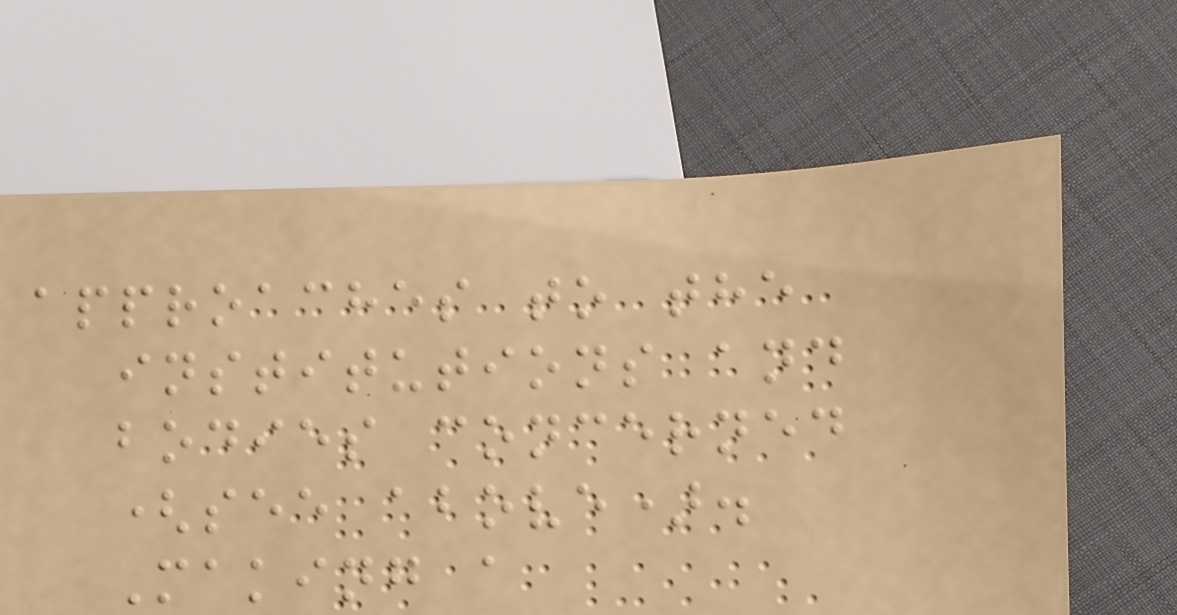approaches to the
institutions and
bodies concerned
(see above).
Making a
